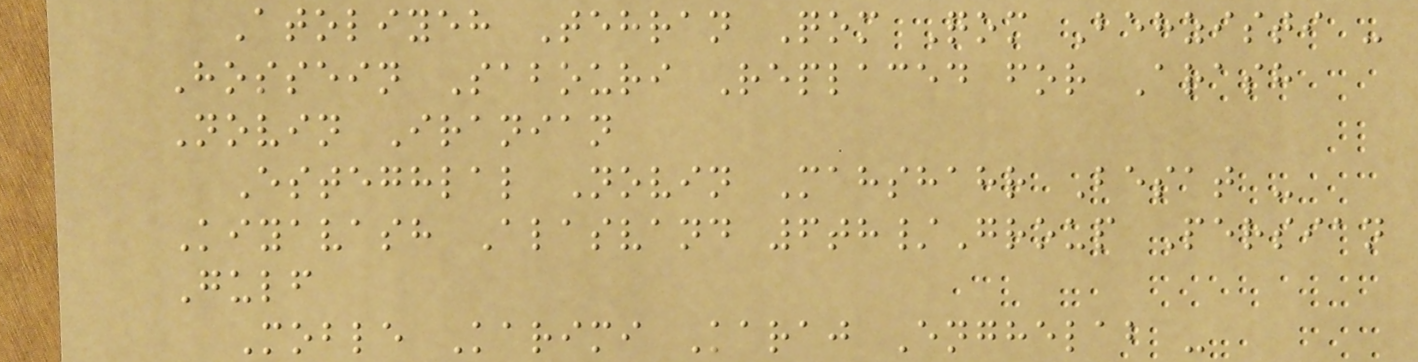Atoliyeh Tehran Qom Qom Behzisti -
Hossein Sabouri Replaced for Arash
Novin Iranian
Esteghlal Novin Mahshahr Besat -
Kiyavash Alasvand 6th/Group Persian
Gulf
Moble Karimi Karaj Enghelab -
